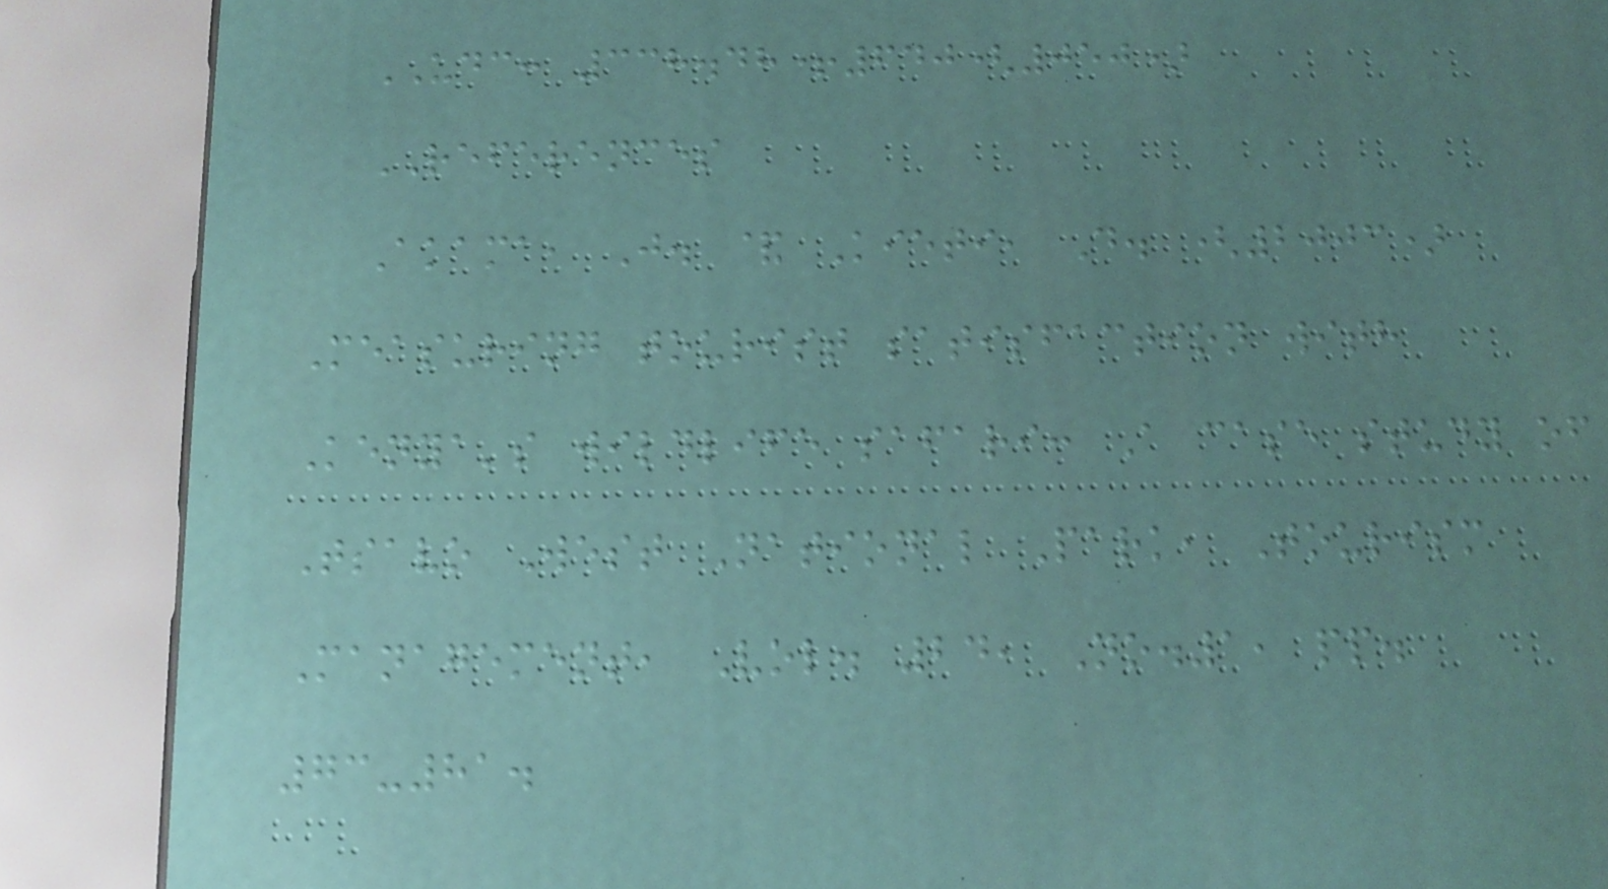UDC: 338.48+640(050)
REFERENCES
Akama, J. & Kieti, D. (2003)
Measuring tourist satisfaction with
Kenya's wildlife safari: A case study of
Tsavo West National Park, Tourism
Management, Vol. 24, No.1, pp.
73-81.
